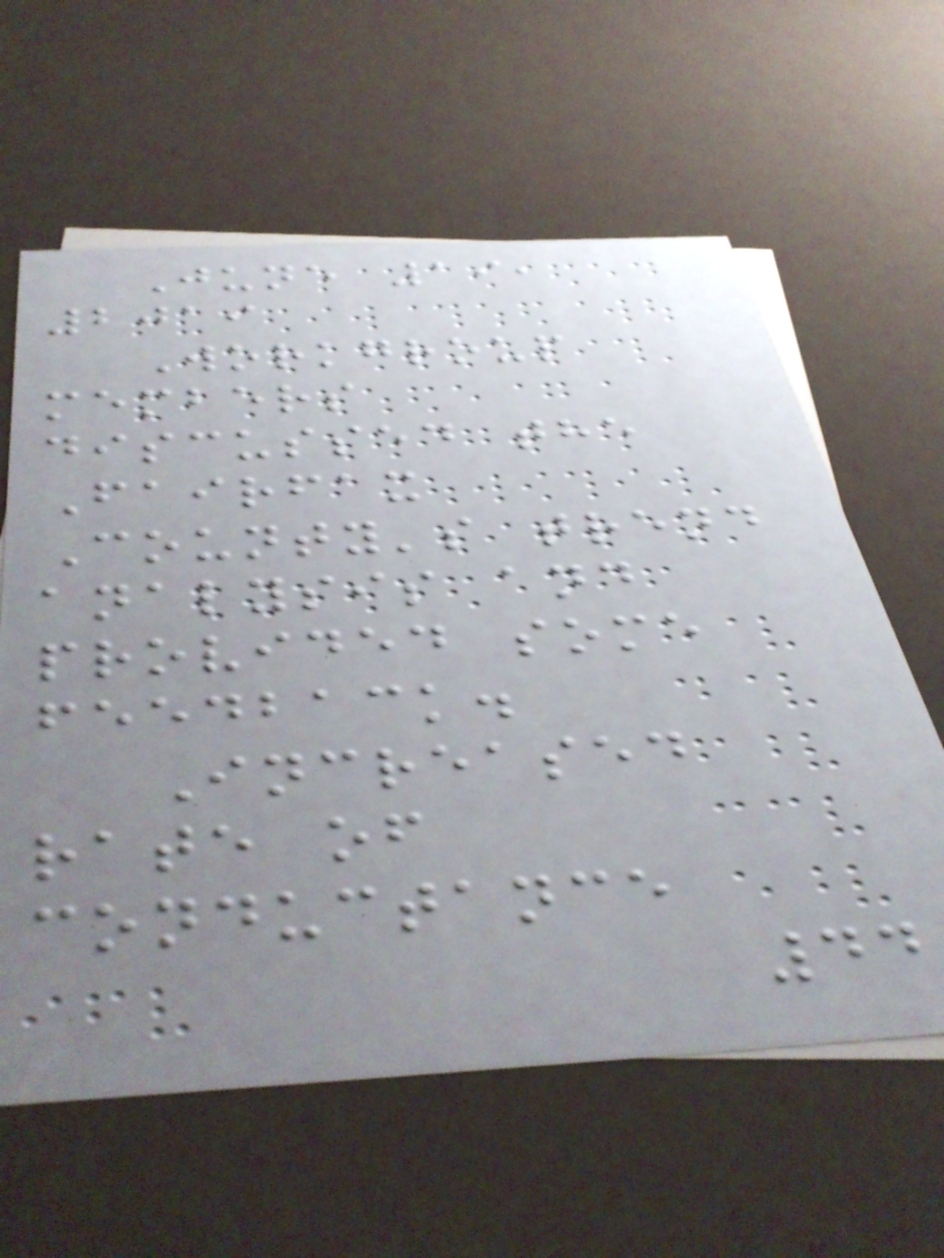June 19,
2019
Workgroup
members
discussed the
Fairfax
County's trend
analysis and
provided some
feedback.
Increased
rate of
conductance
44
